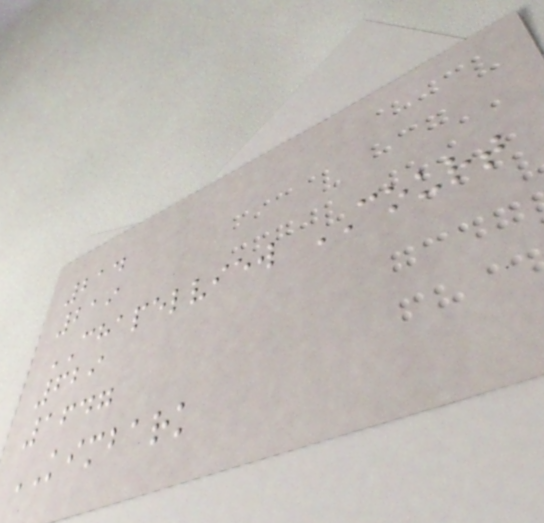214
219
CHAPELVIEW COURT
629
1647
KIMBARK
